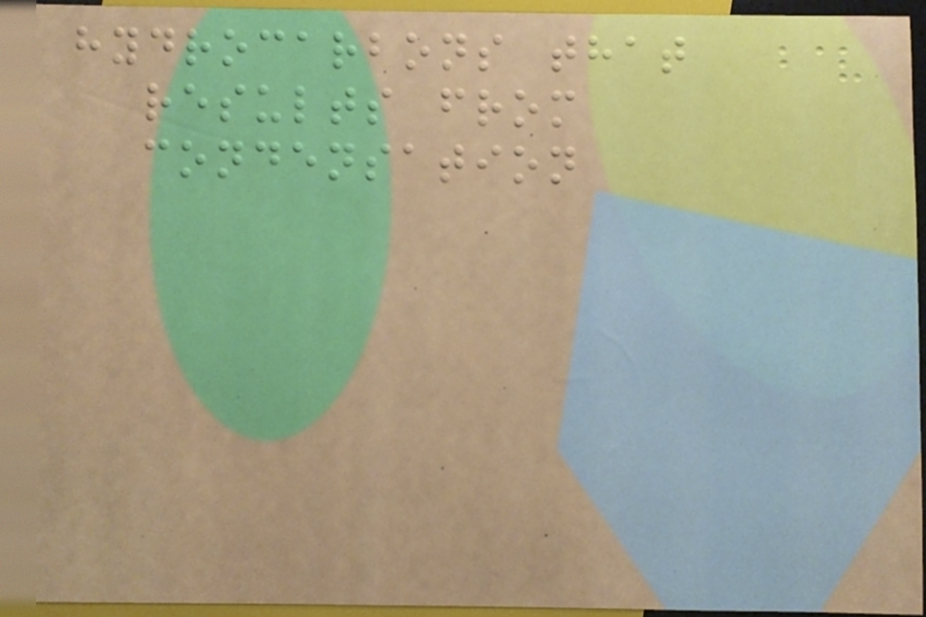hydrocarbons that
results from
condensation
